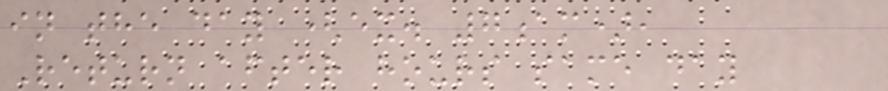in the day (ex. 7am),
Return after hours same day
